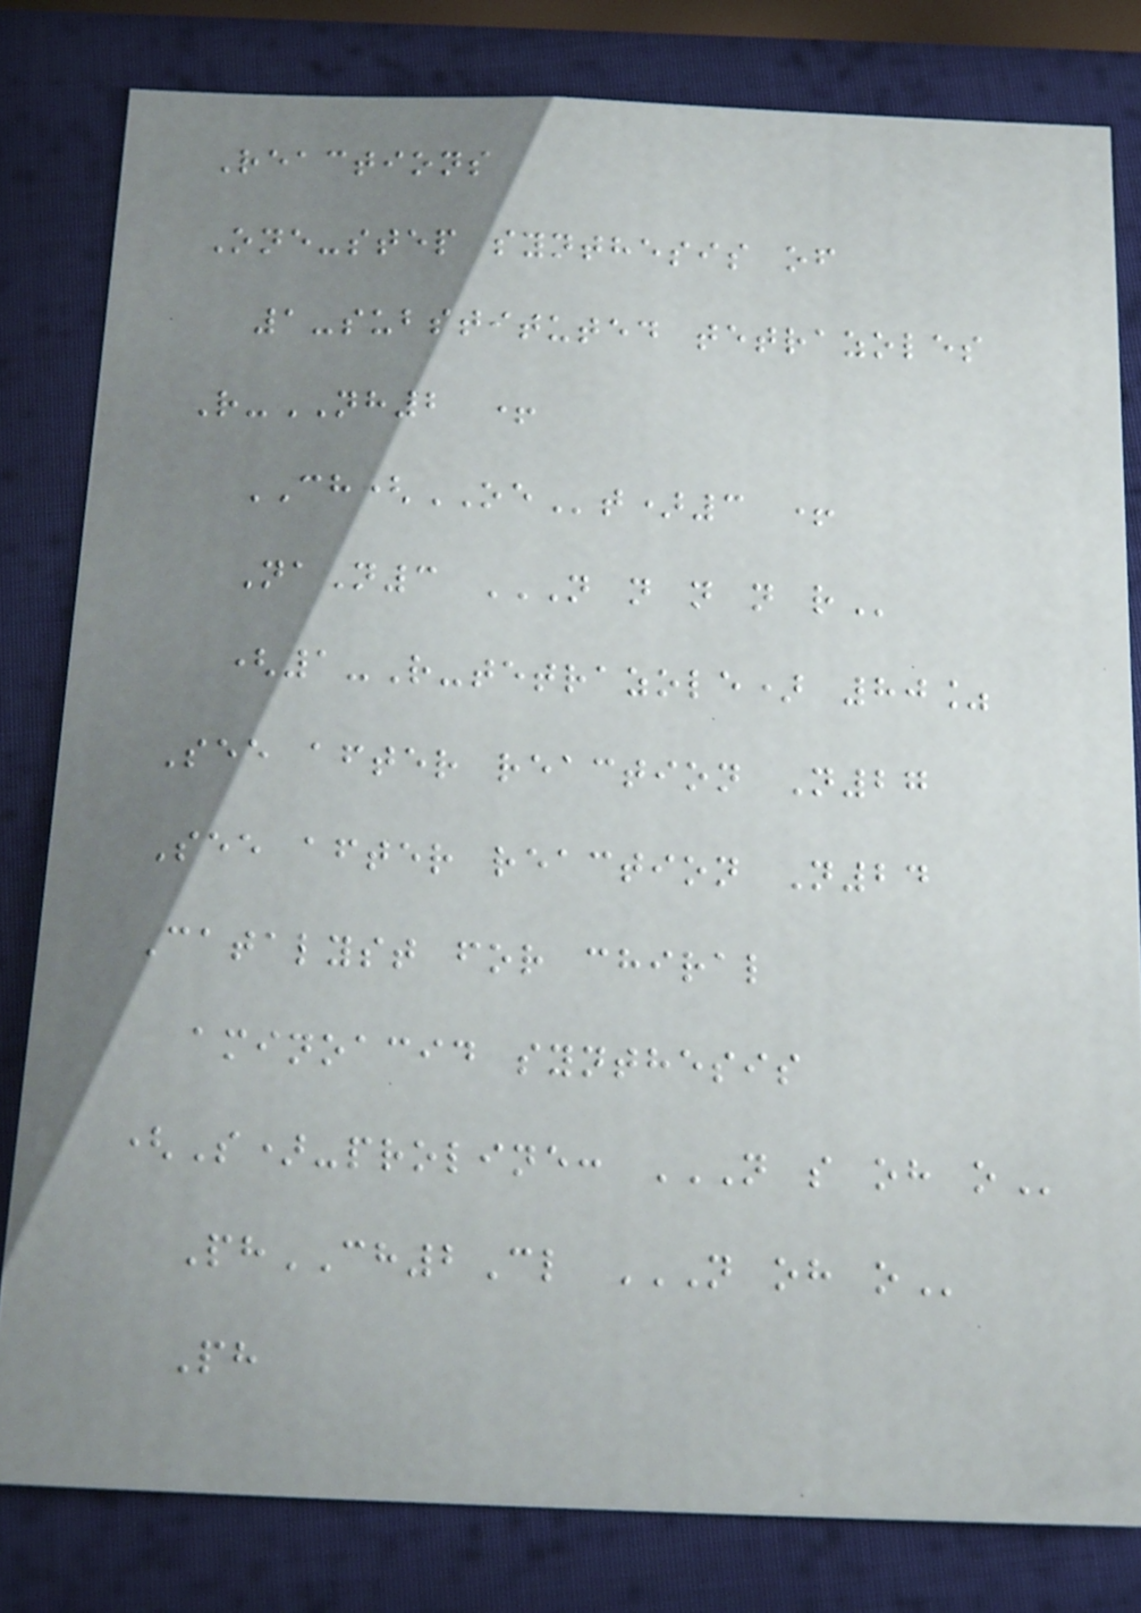Reactions
One-step synthesis of
1-substituted tetrazoles
R-NH2 +
CH(OEt)3 +
NaN3 N N N N R
(1-R-tetrazole) 80%
See after reaction N27
See after reaction N24
Catalyst for chiral
aminoacid synthesis
(S)-proline: N S OH O
PhCH2Cl N OH O
Ph
